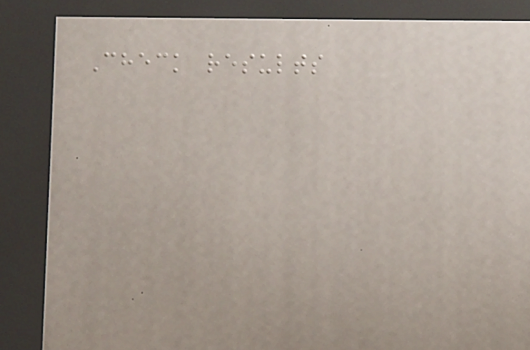Check results
